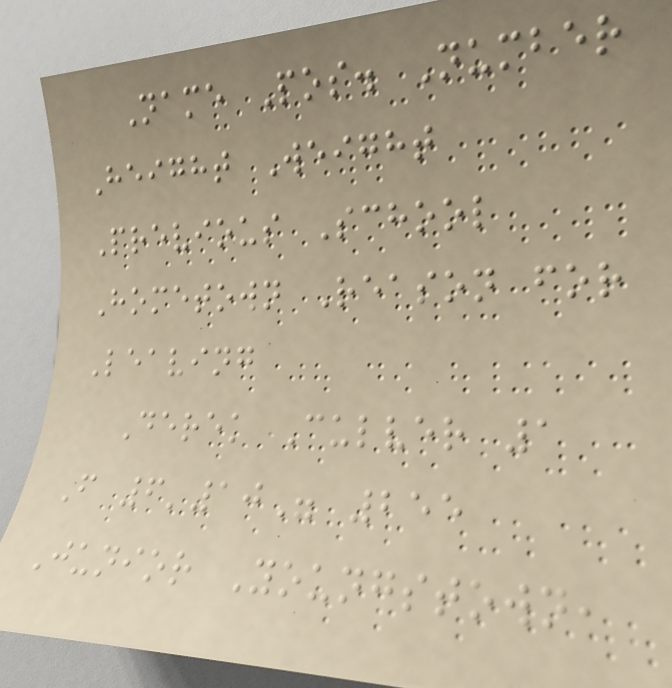Name Pos. Number
Height Weight
Previous School
Hometown Reason for
Leaving
Derek Culver 1
F 6'10" 255
Junior Youngstown,
